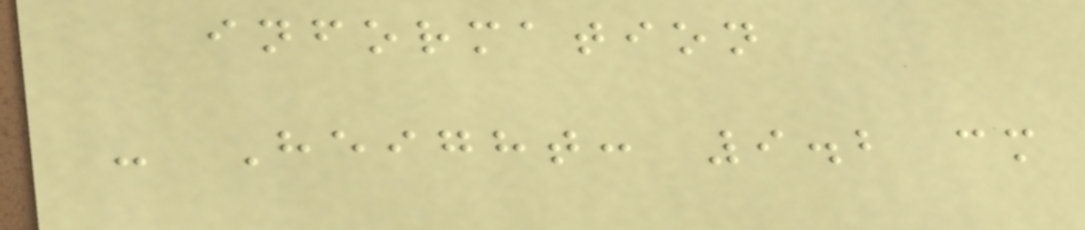information
- Height: 9.2 cm
